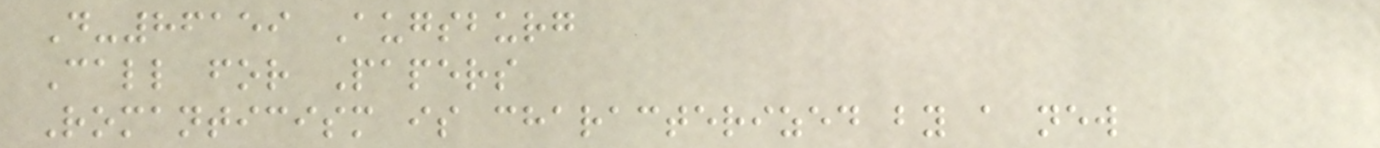D-86159 Augsburg
Call for Papers
Romanticism is characterized by a new
